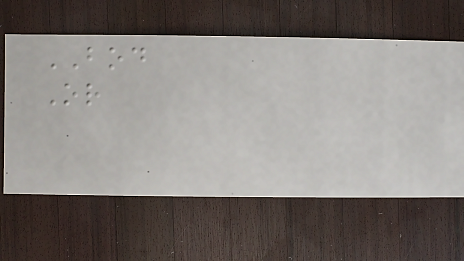BOD
Or
